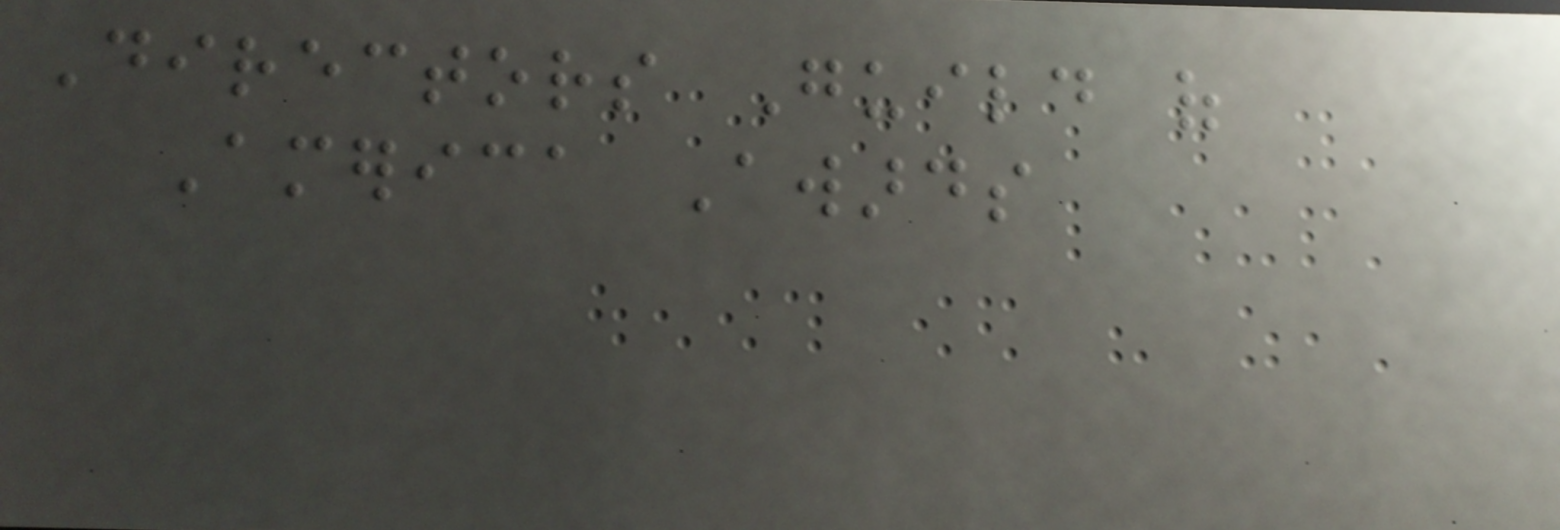Directors Guild of
America Awards
